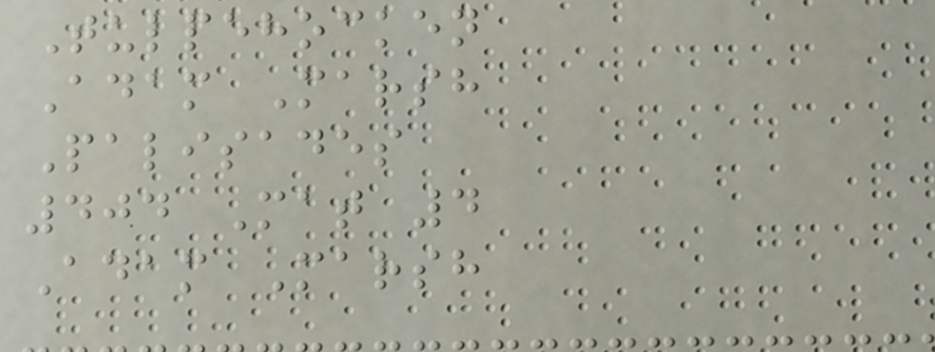Tulpehocken
Adam Marsh
Palisades
404 Mat 4
Adam Marsh
